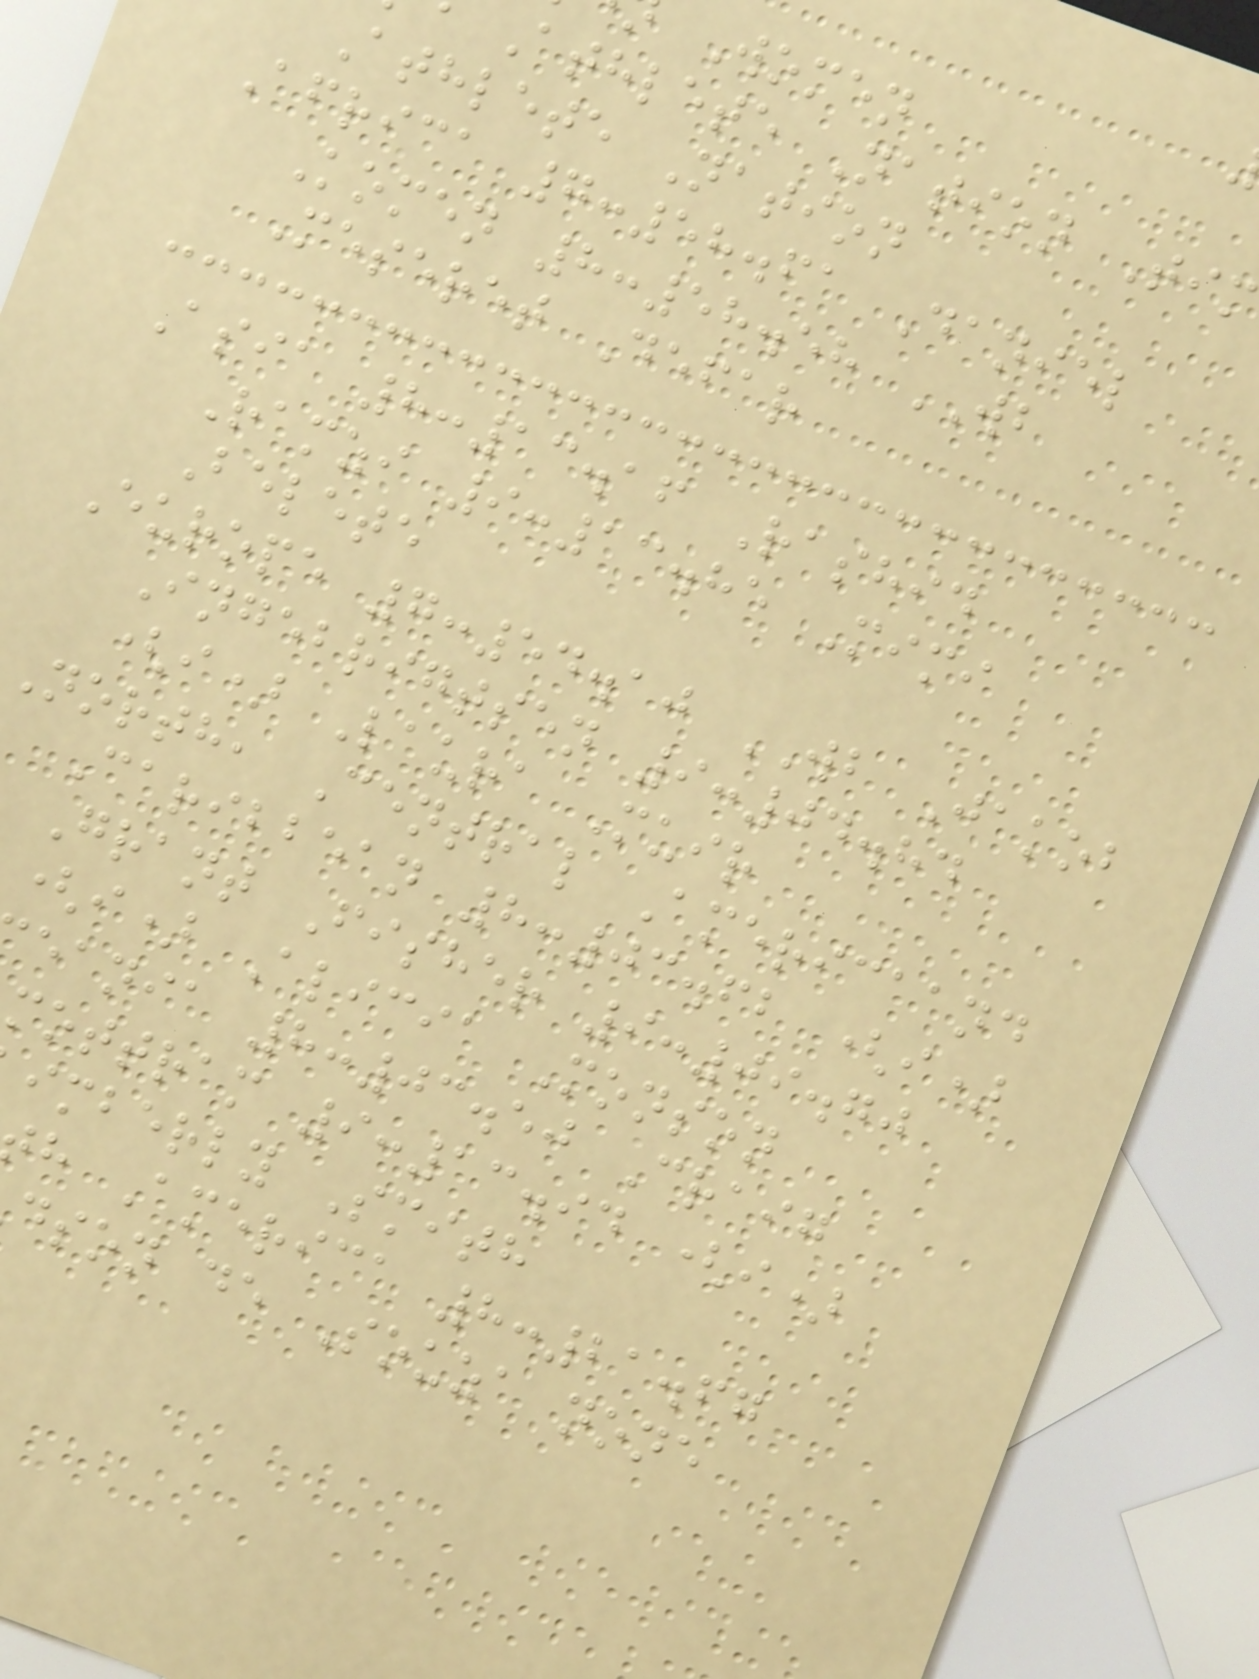Women
Athlete Nation Tim
Athlete Nation
Africa 7:58.61 Daniel
Komen 8:58.58 WB
Meseret Defar
Asia 8:13.16 Rashid
Ramzi 9:13.85 Mimi
Belete
Europe 7:54.10 WB Jakob
Ingebrigtsen 9:04.84
(i) Laura Muir
North, Central Americaand
Caribbean 8:03.62 (i)
Grant Fisher 9:09.70
(i) Alicia Monson
eania 8:03.50 Craig
mottram 9:13.94 (i)
imberly Smith
h America 8:21.67
dson de Souza none
